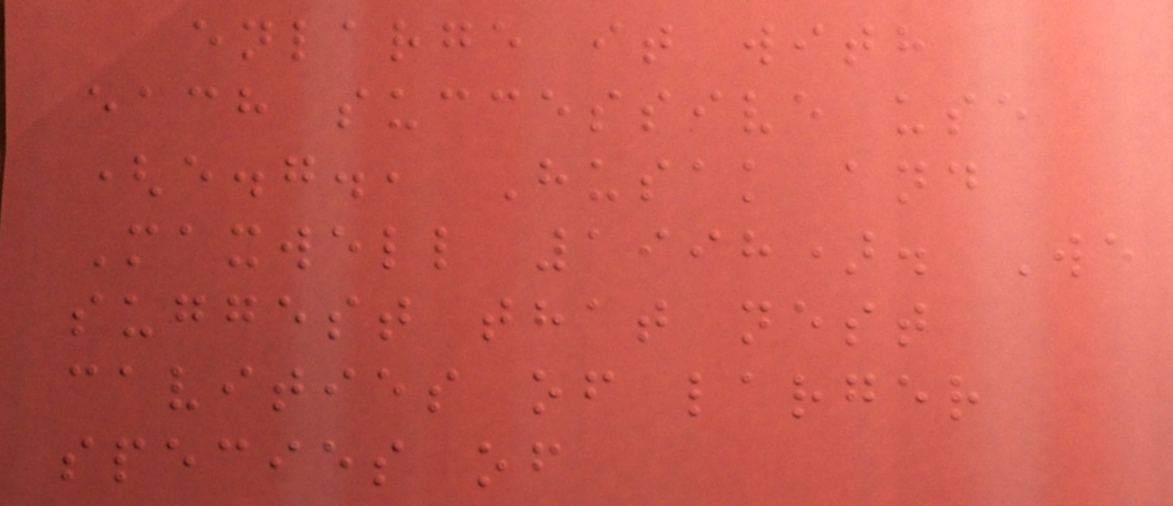enlarge it with
each successive use
(e.g., Husak and
Maxwell 1998). We
suggest that nest
cavities of larger
species of
